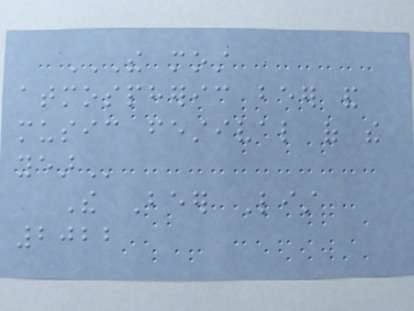THE MOST
ATMOSPHERIC BEER AND
MUSIC FESTIVAL OF THE
YEAR
The Beer List
2022
